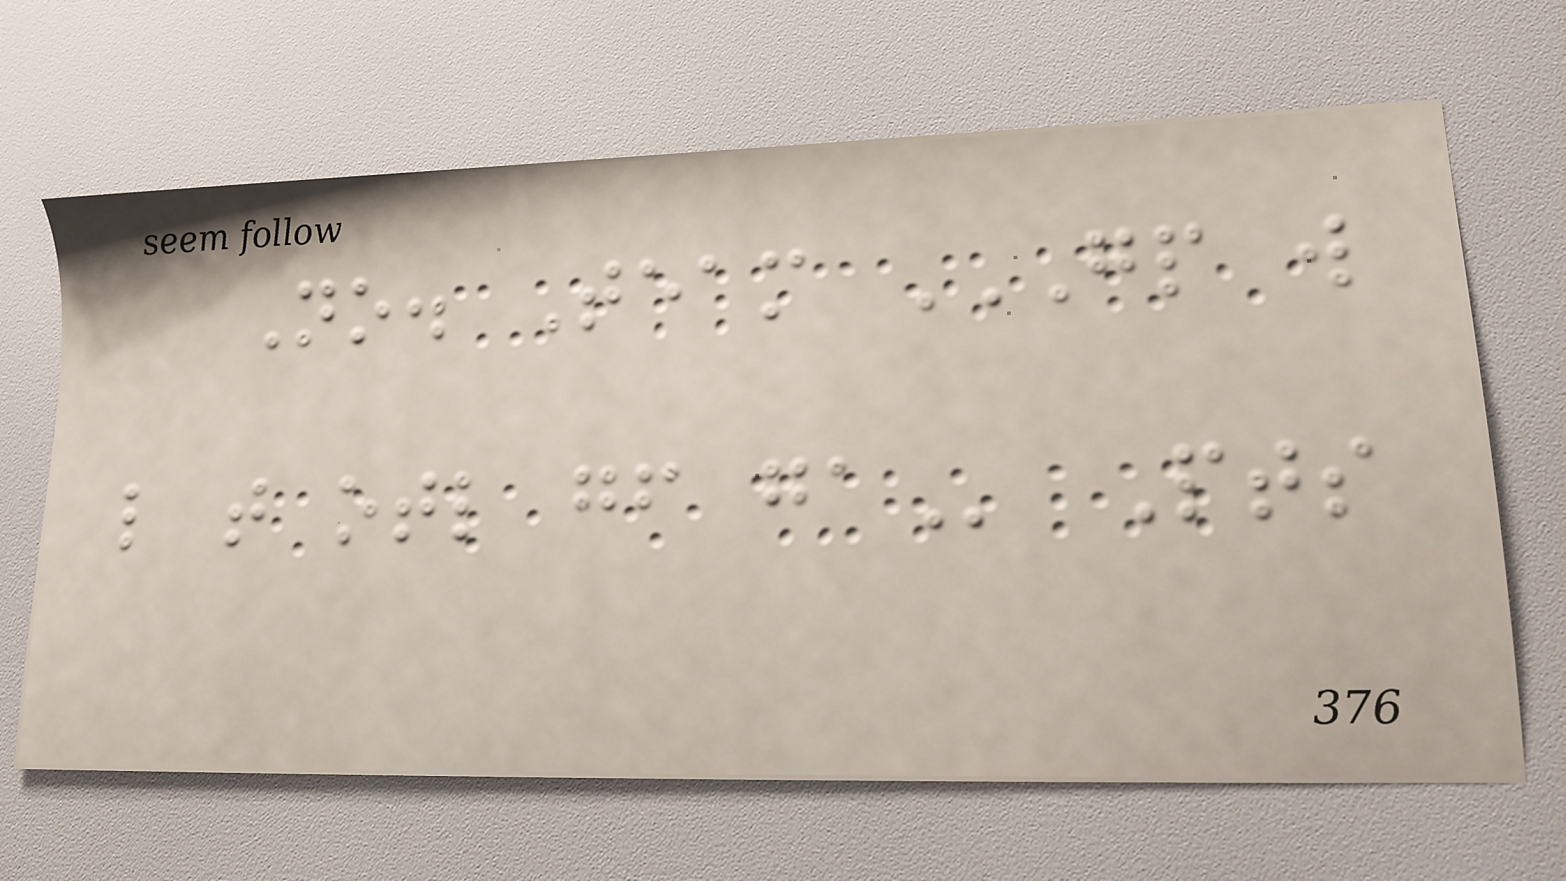No. Team GP W
L T OTL GF GA Pts
